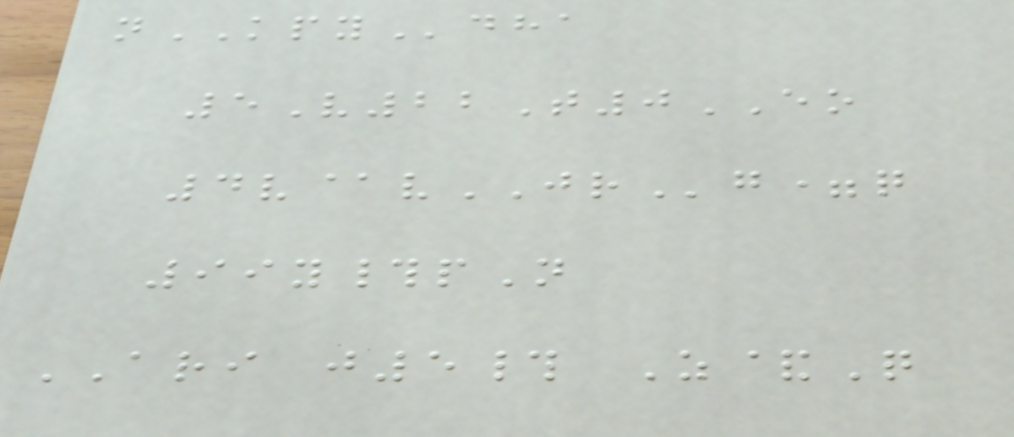nKPYdha
5V22T0EO
4v@vJRg=q
99y#pN
ARI j5# Z&Q
